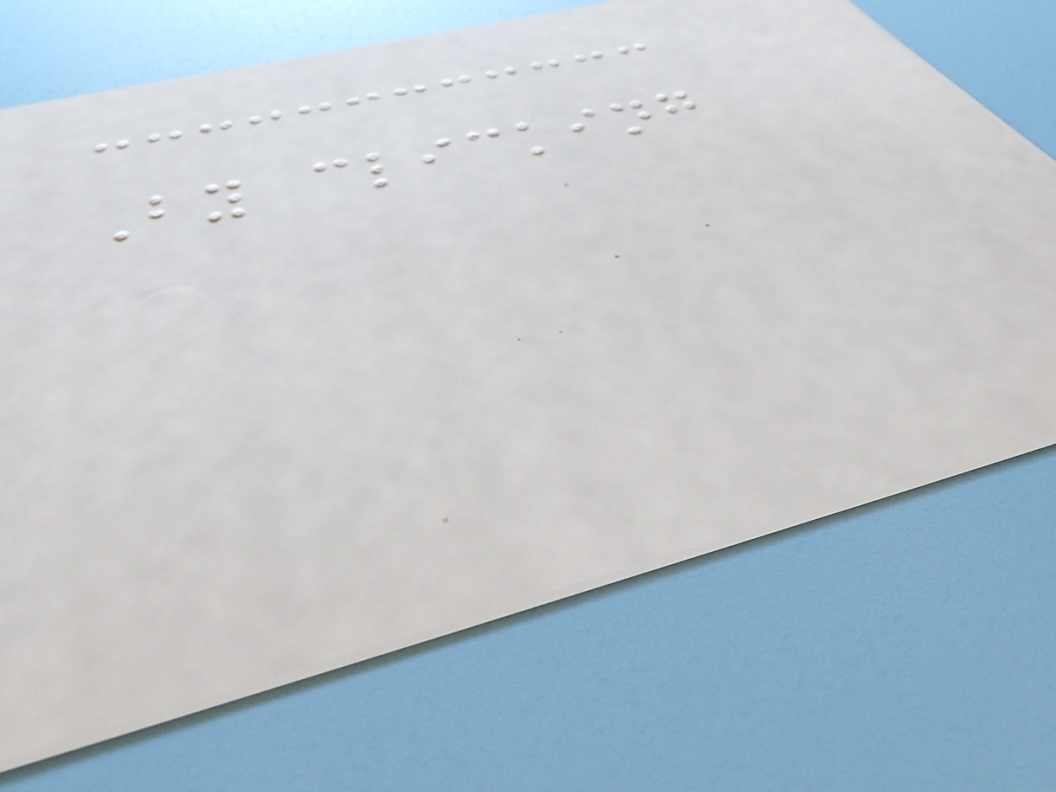By clicking
